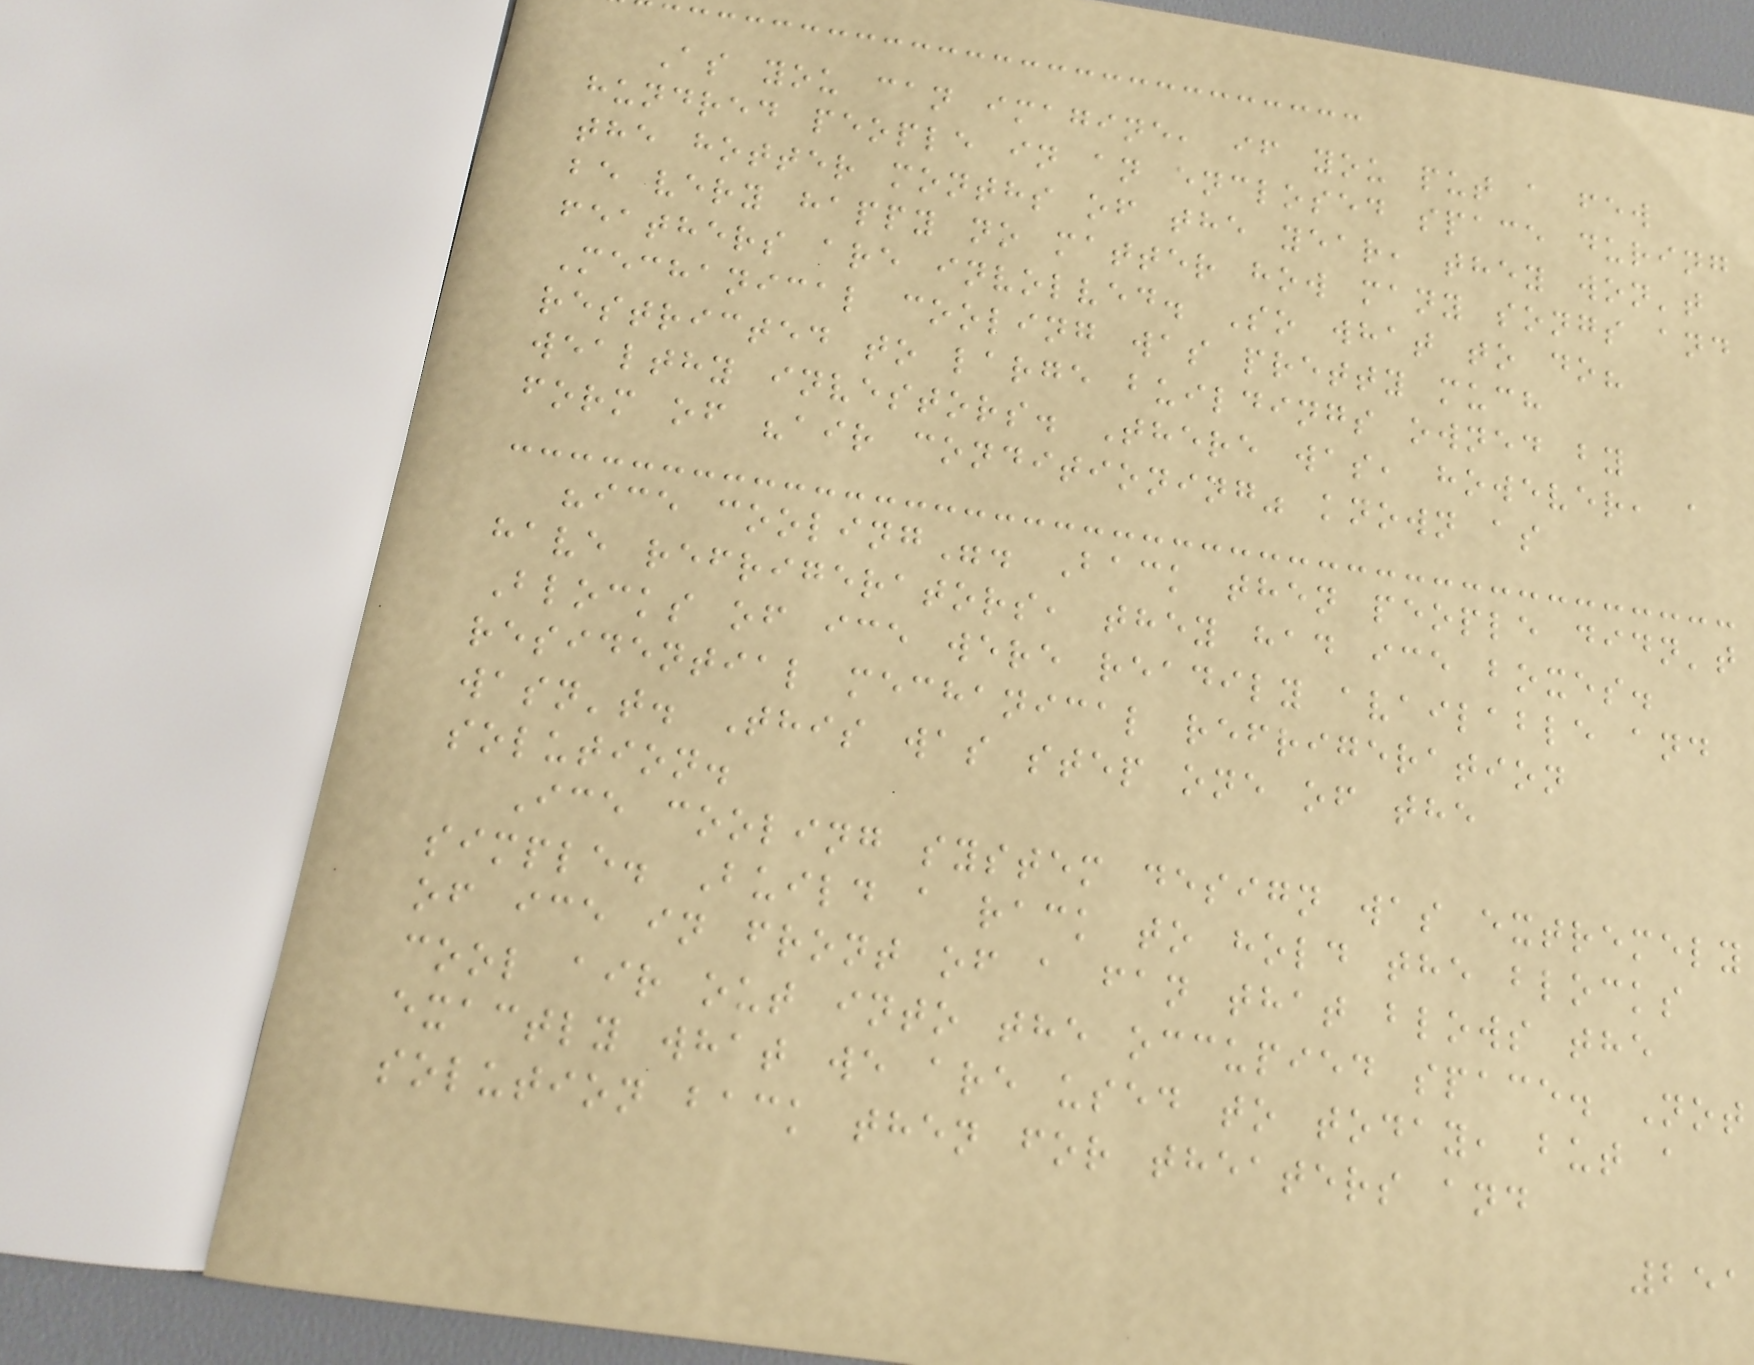As you can imagine, if you put a few
hundred people in an enclosed space during
the hotter months of the year, they won't
be very happy no matter how many songs and
feathers are involved. So what to do?
Mechanical cooling was pretty much
restricted to large buildings owned by
wealthy investors. There was, however, a
form of "air conditioning" known as
"ice cooling". Back then people didn't
have refrigerators, they had ice boxes.
Blocks of ice were readily available and
residential mechanical refrigeration
wasn't. This was step one of the
solution.
Ice cooling system design was extremely
simple. Build a rack to hold the blocks
of ice in front of a fan that blows the
cool air out into the occupied space. Not
exactly what we are used to today, but a
solution back then for theaters and
251
